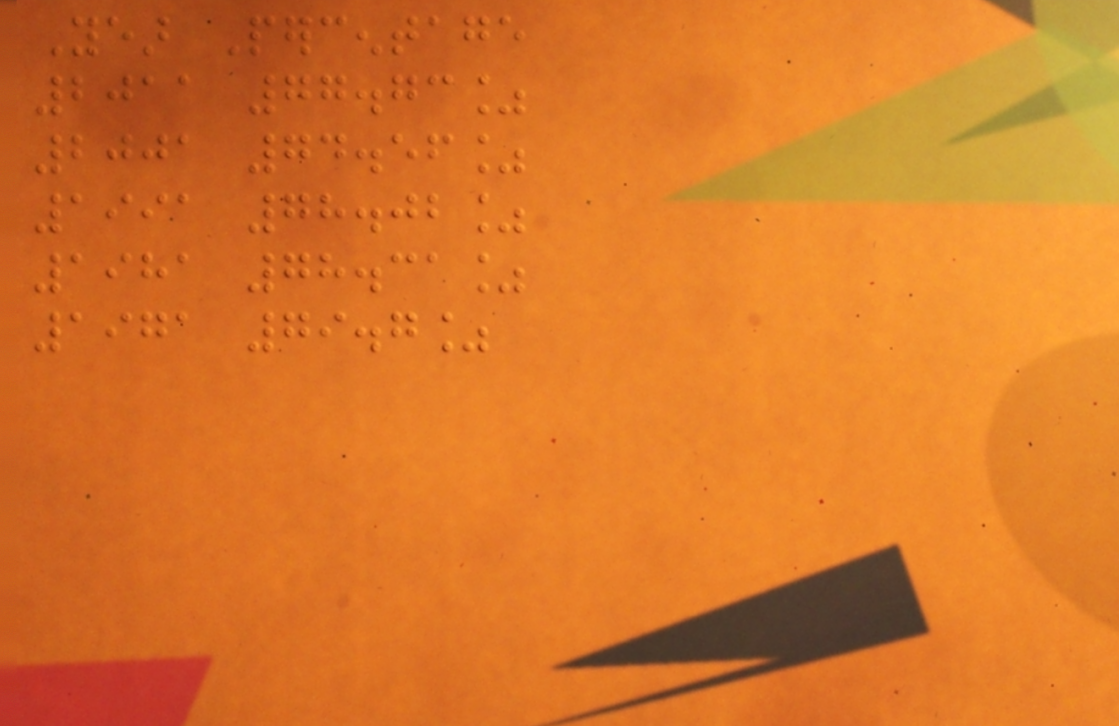Year Percentage
2011 77.73%
2001 74.56%
1991 78.02%
1981 78.31%
1971 79.7%
